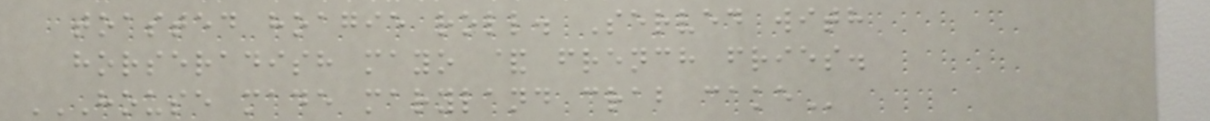toasted hoagie roll. Served with
horseradish mayo & french fries.
HOUSE MADE MARYLAND CRAB CAKE
